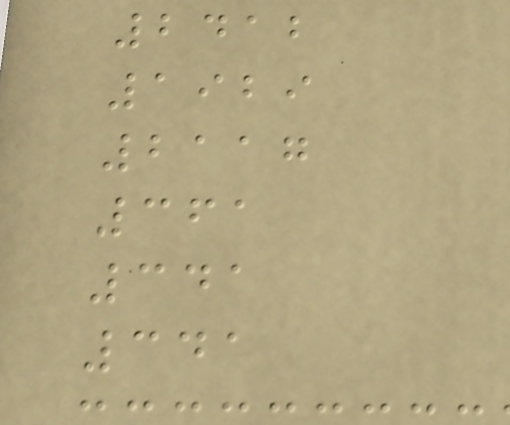2412
1929
2117
361
341
341
